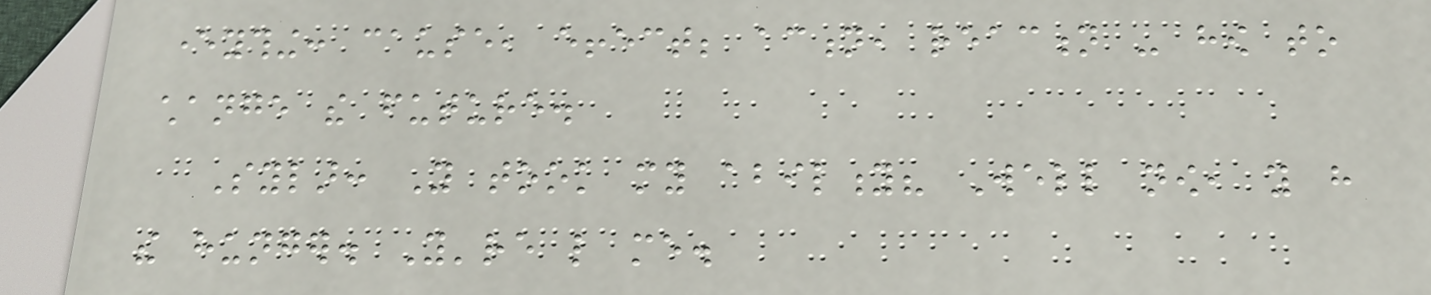everything: cause, effect; action, reaction - how to
change the future.
Sylar: You took my ability? Well now, you have
the hunger. You're like me.
